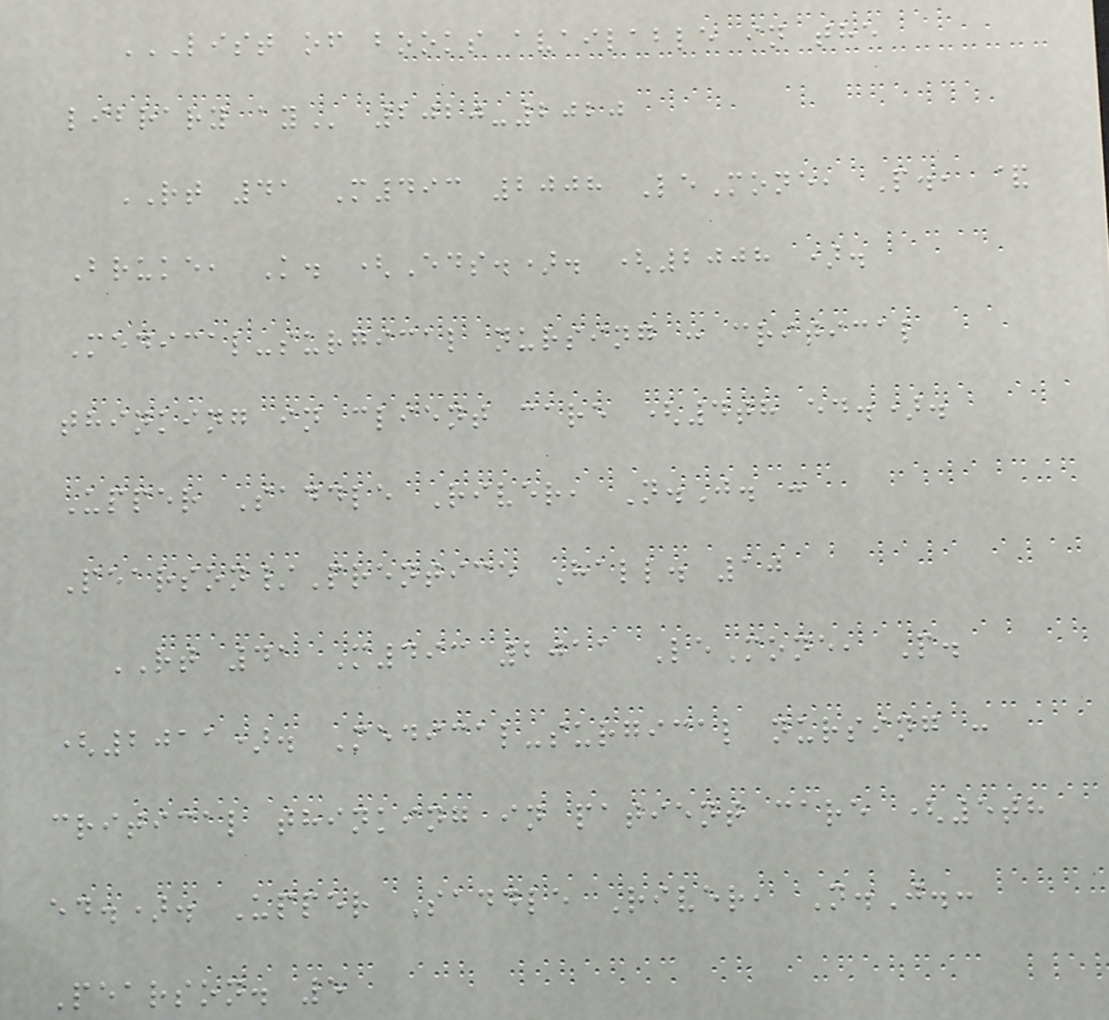LIST OF BOOKS AVAILABLE IN THE
LIBRARY AY 2020-2020
RT 41 M493 2008 LeMone, P., &
Bruke, K. (Eds.). (2008 ).
Medical-surgical nursing : critical
thinking in client care (4th ed.).
Upper Saddle River, N.J. :
Pearson/Prentice Hall. 10
RT 41 M493 2011 LeMone, P.
(2011). Medical-surgical nursing :
critical thinking in patient care (5th
ed.). Upper Saddle River, N.J.:
Pearson. 5
